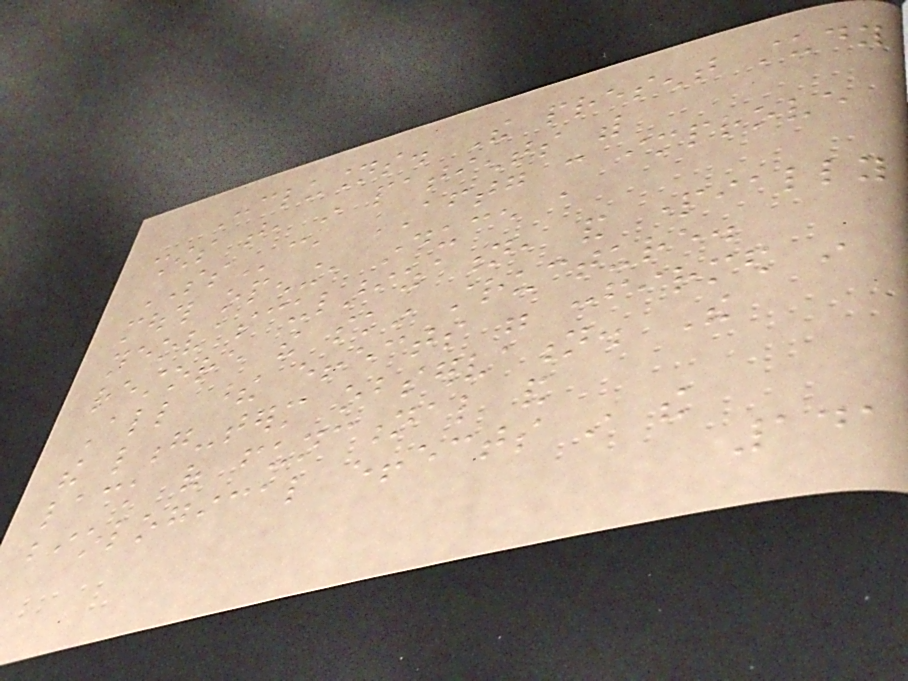Conclusions. The present study
shows that, in patients with
SSc, AFTG can improve
mouth opening, induce a
neovascularization, and partially
restore the skin structure.
All these effects were confirmed in
the long-term observation. The
lack of functional and
biological effects in the
141
